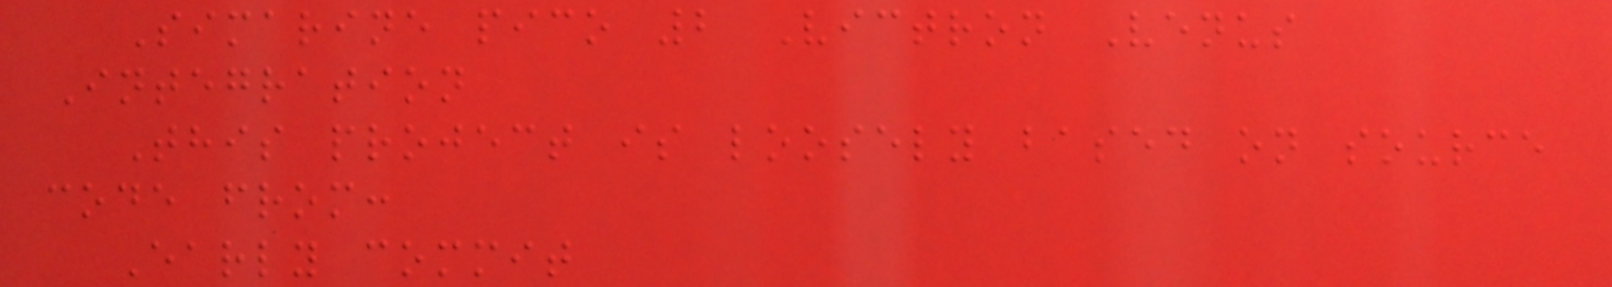Simarine pico 2 Victron Venus
Integration
This project is loosely based on source
code from:
Early commit
